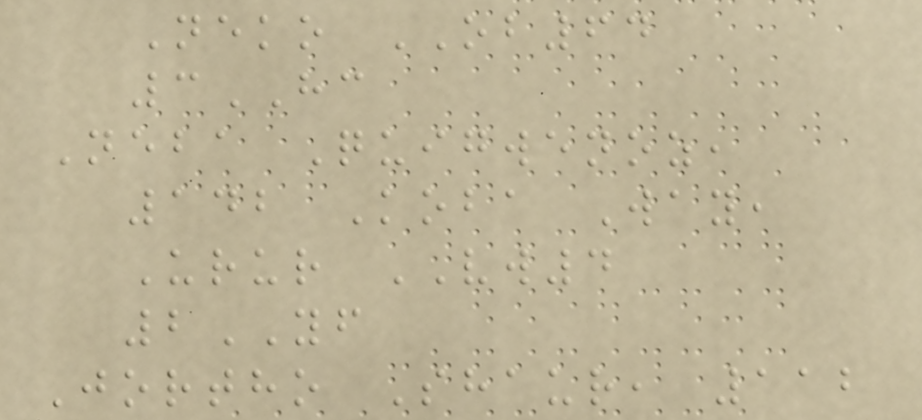Neko OB64
3HC
Neba Quigwenoz,
142 Koba Way,
Urur VW4
2YF
Jortho Shaur, 112
